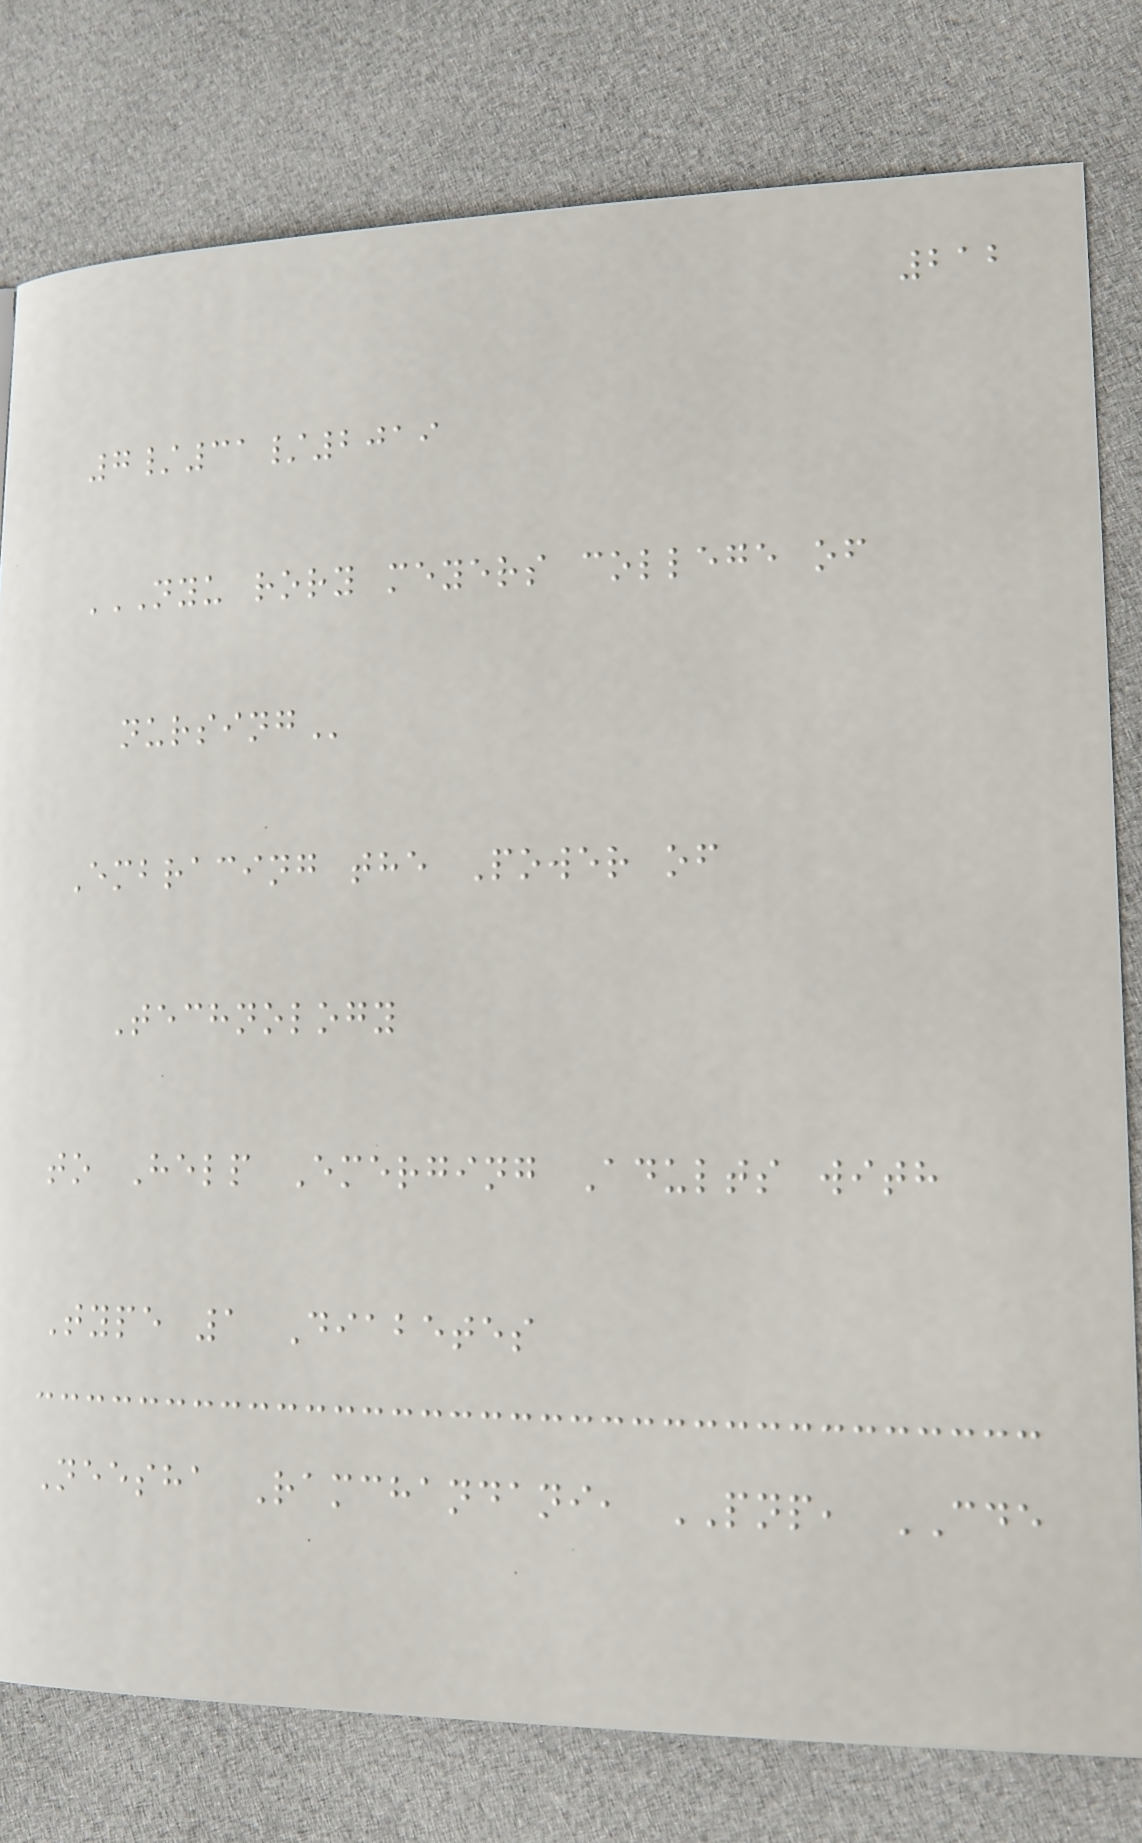212
7/31/2019
NYU RORY MEYERS COLLEGE OF
NURSING
Embracing the Power of
Technology
to Help Emerging Adults with
Type 1 Diabetes
Neesha Ramchandani, PNP, CDE
